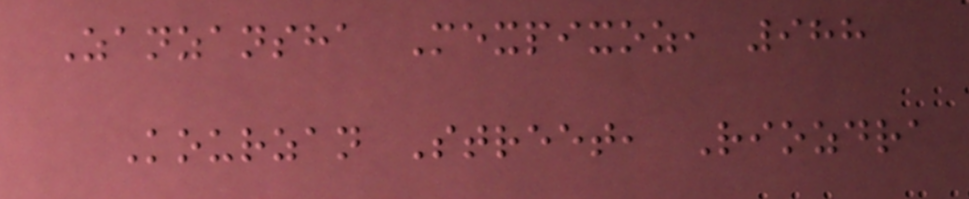Zanzansha Mexpixoz, 988
Kourzan Street, Riozdra
